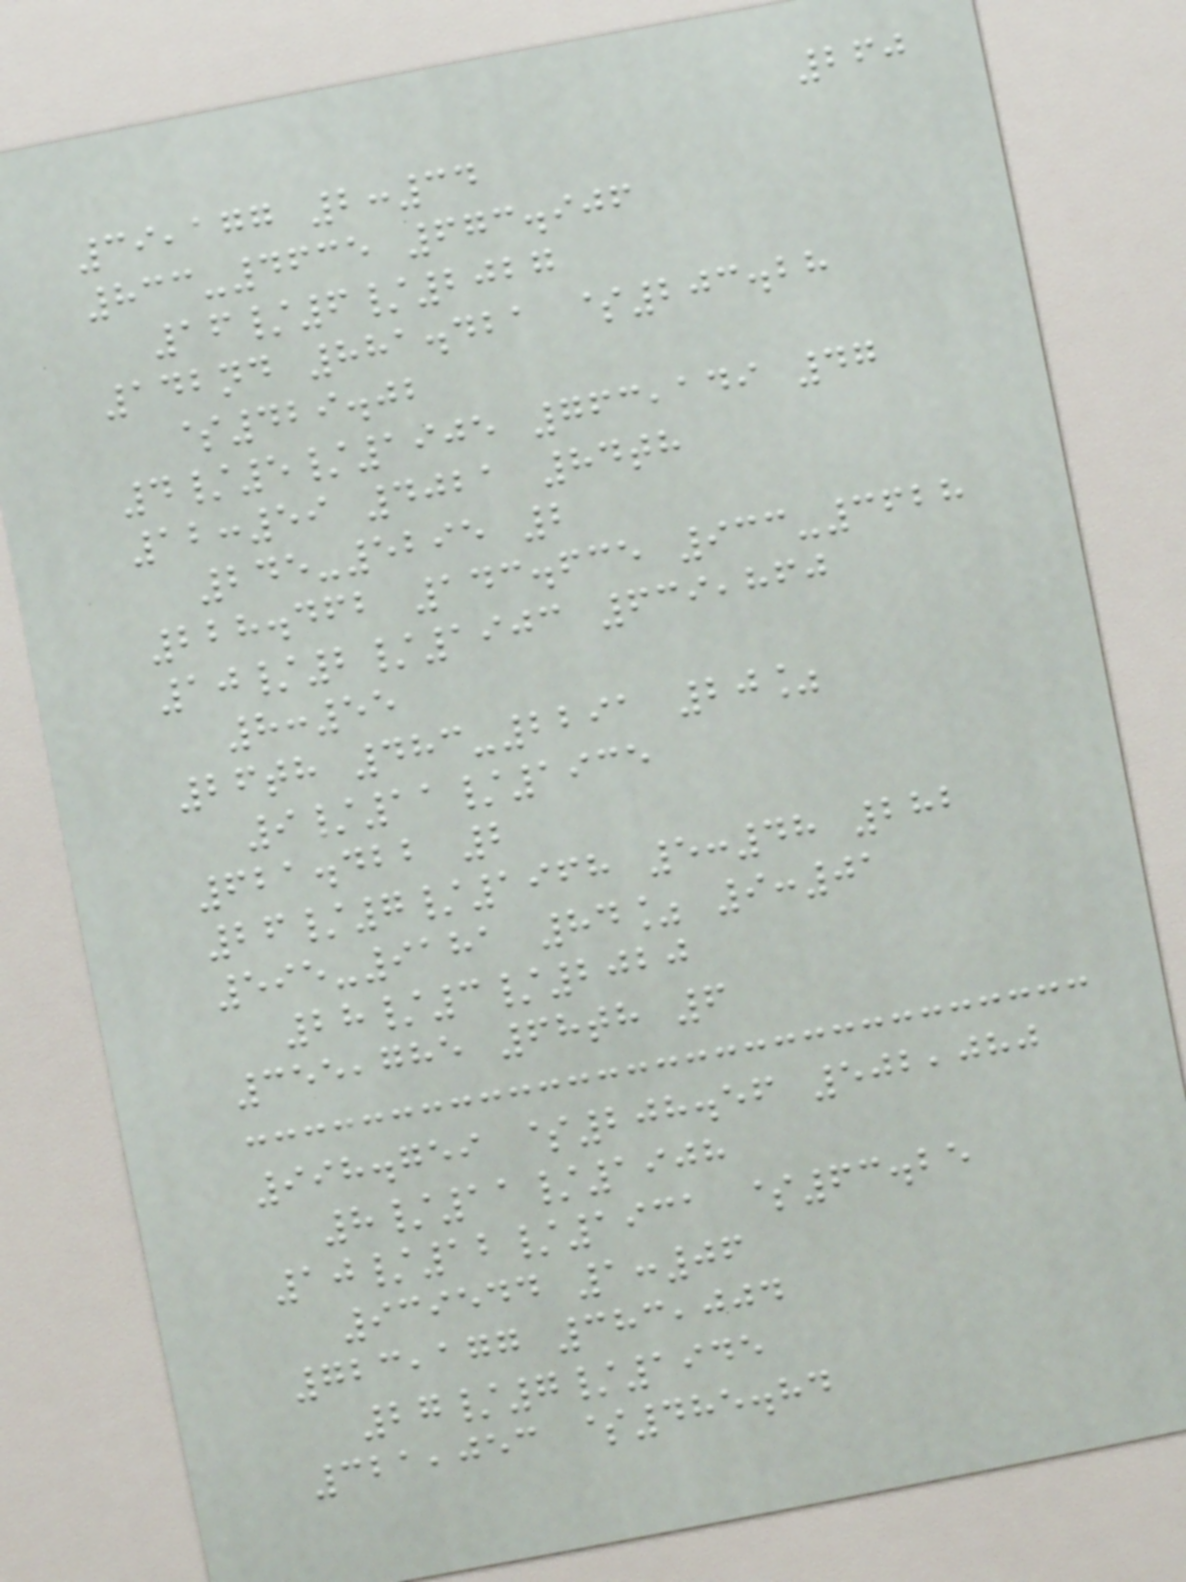260
39,177 2:34
833-4635 673.906
16/6/2027
142nd 881.421 $203.28
$429.02
4/5/1905 763,149 47
12:59 4021 84th
245-5295 2
228.462 143.635 933-3628
10/2/1903 639,860
8:55
26th 483-2291 20%
9/11/1935
621.422 2
26/7/1968 5:48 282
595-9181 84% 9:01
28/3/2020
355,785 68th 6
998.759 $208.56 502,080
8/11/1908
10/12/1931 $63.25
939544 1:06
723,177 383,004
27/7/1945
321,053 $485.84
